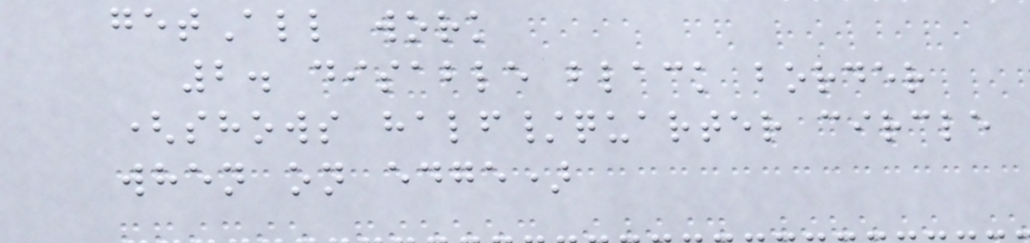getAll work
2. disable black border
(shows half/quarter circle
when on edge)
